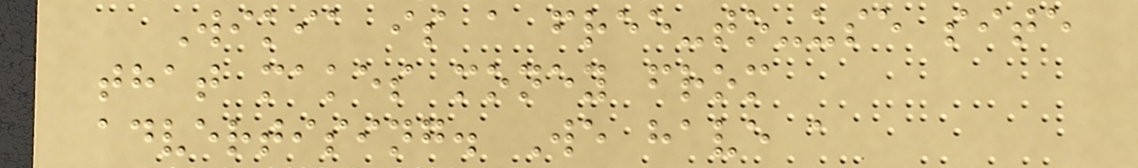Wikia is a free-to-use site
that makes money from
advertising. We have a
